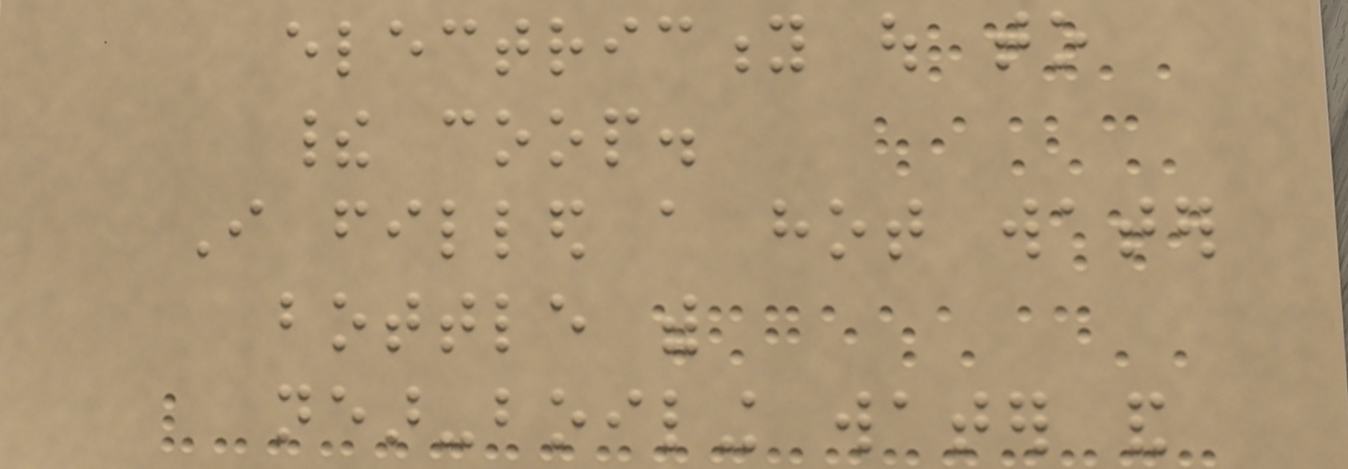electricity out to
their coop.
I filled a hot water
bottle with
near-boiling water and
